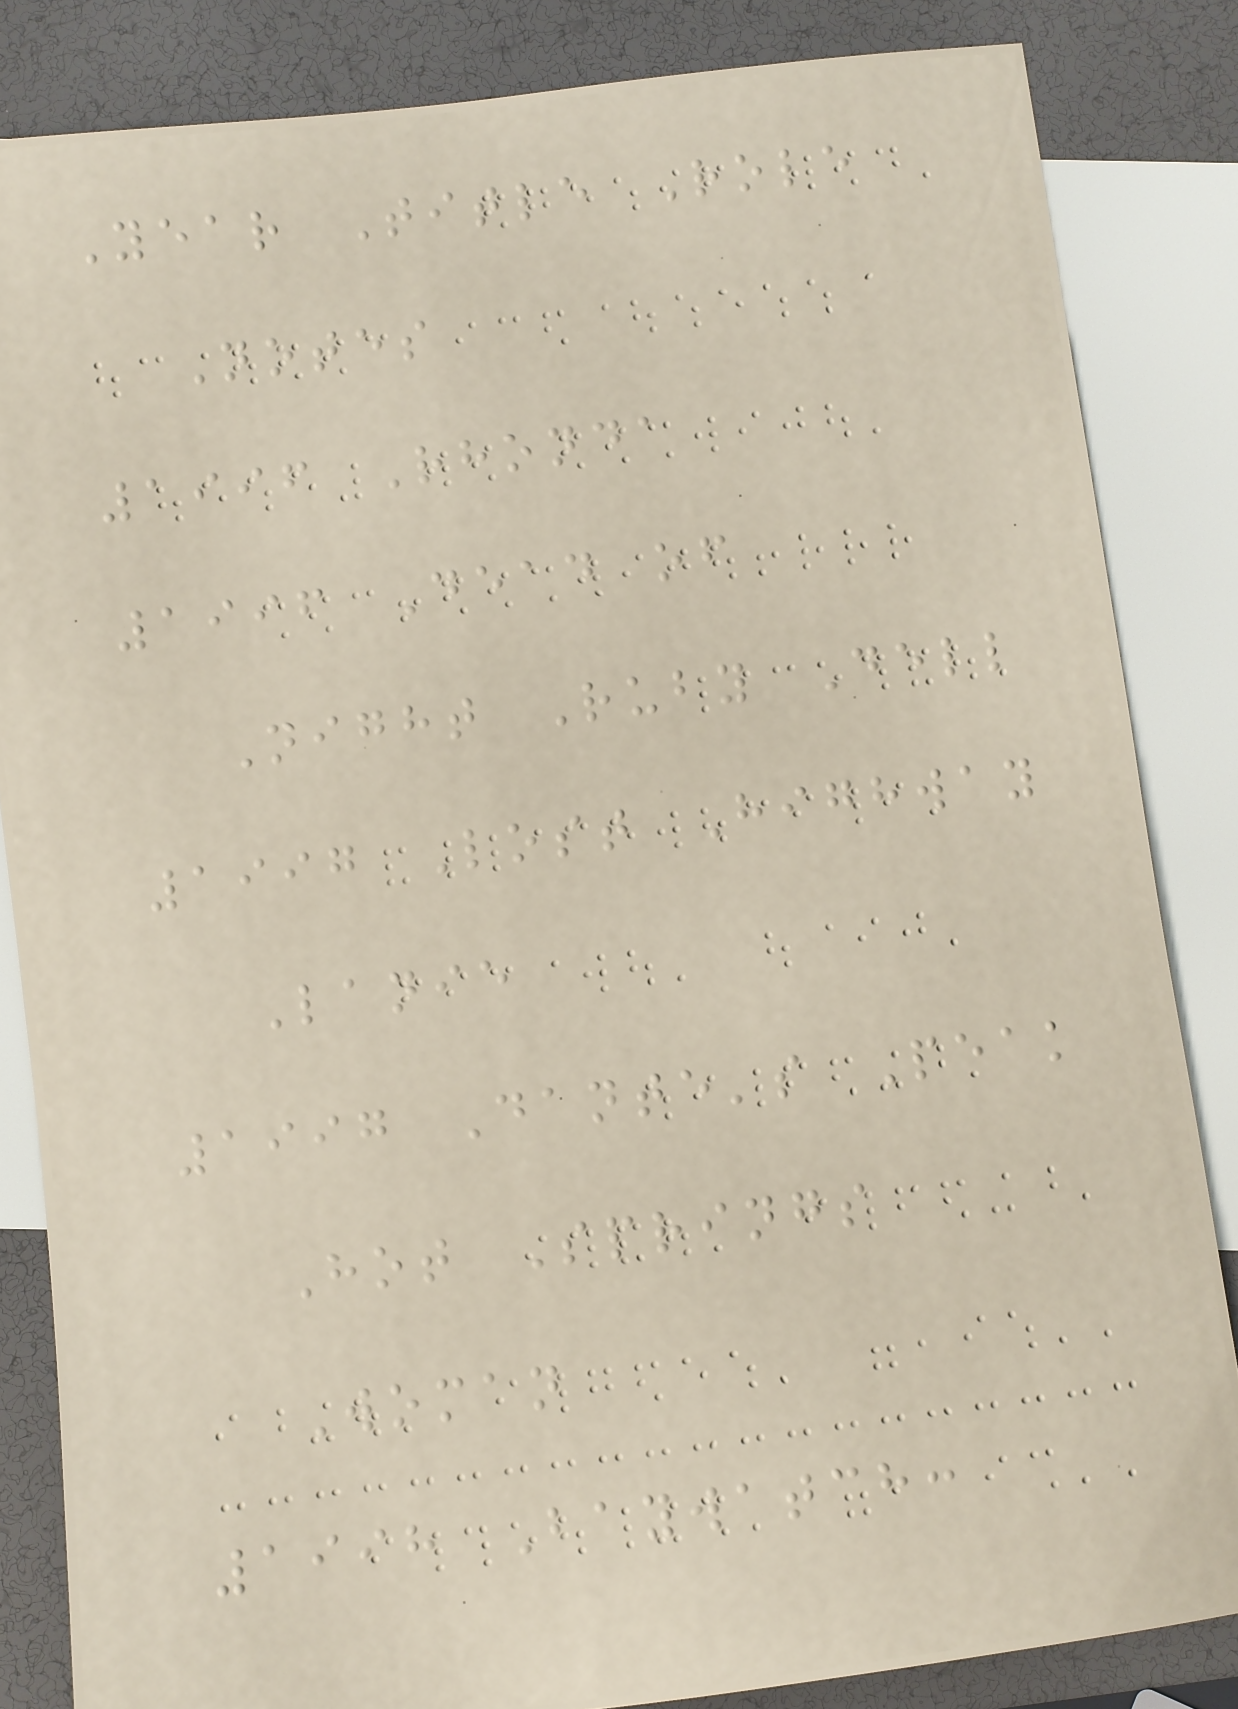Year Title Role
Notes
1996 Rhonda
1996 Dead of
Night Ruby Dell
1997 Lost Highway
Lanie
1997 Dante's Peak
Hot Springs
Woman
1998 Baywatch:
